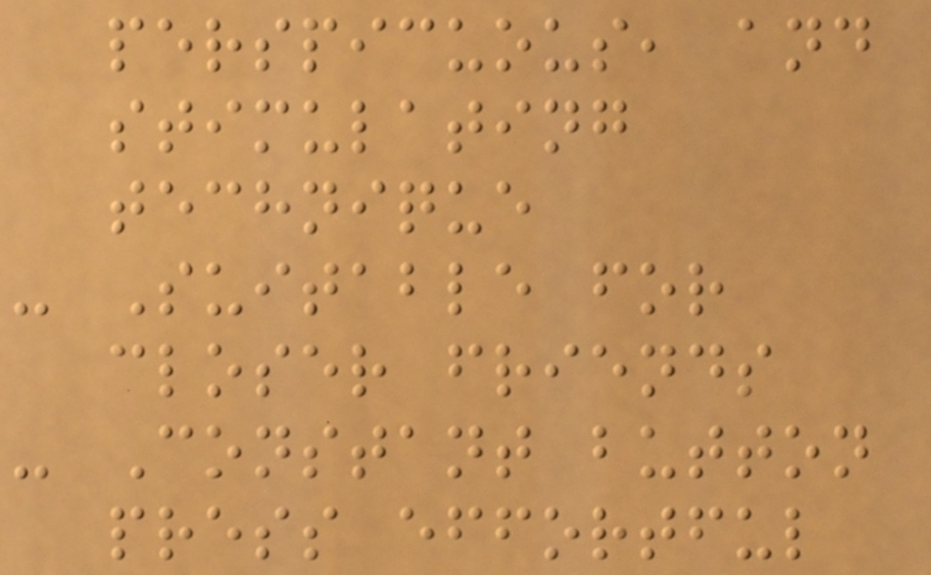perspicuous, and
stimulating
technique
- Suitable for
closer friends
- Constant button
press effortful
